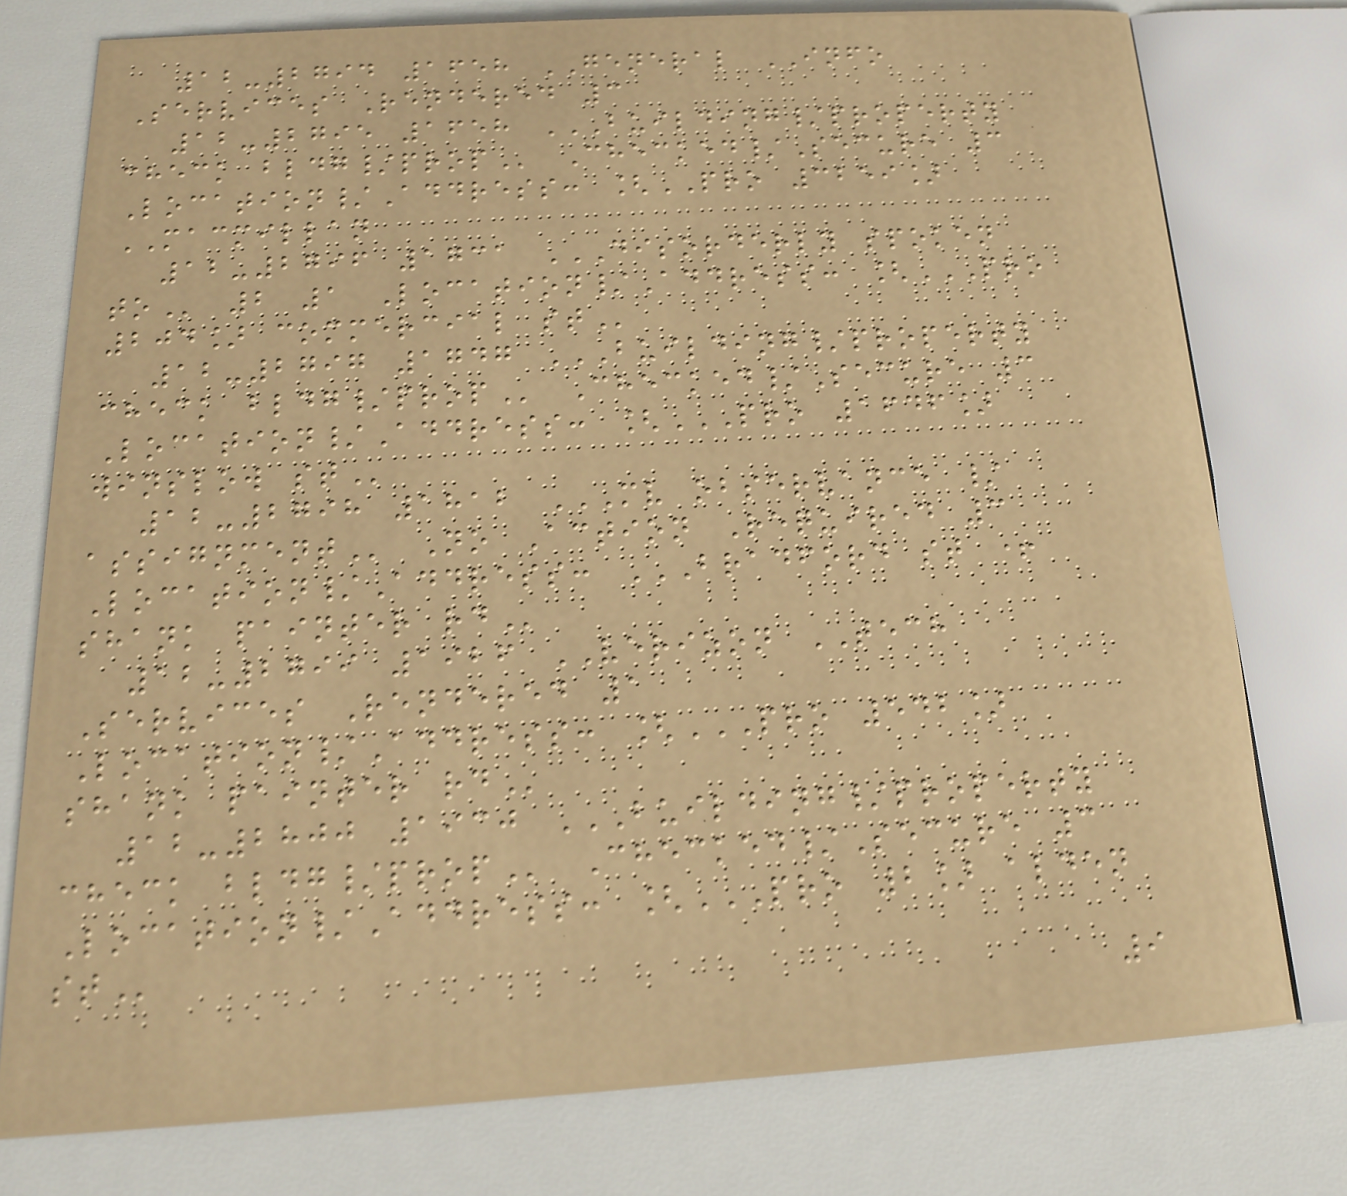12-2794 1658 GENERAL INFO
Services Rendered 3
12-2795 1658 BUILDING/PROPERTY
CHECK BLDG/PROP Checked/Secure 3
Location/Address: [PRO 3259]
MACMILLAN
12-2796 1731 DISORDERLY SPOKEN
TO 2 1 Location/Address: [PRO
204] COMMERCIAL ST
12-2797 1747 BUILDING/PROPERTY
CHECK BLDG/PROP Checked/Secure 3
Location/Address: [PRO 1646]
WINSLOW ST
12-2798 1812 MV OBSERVANCE /
ASSIGNMENT No Action Required 3
Location/Address: BRADFORD ST +
SHANK PAINTER RD
12-2799 1926 VERIZON TECH
Services Rendered 1
Location/Address: [PRO 542]
SHANK PAINTER RD
12-2800 1930 BUILDING/PROPERTY
CHECK BLDG/PROP Checked/Secure 3
Location/Address: [PRO 2] ALDEN
ST
9
